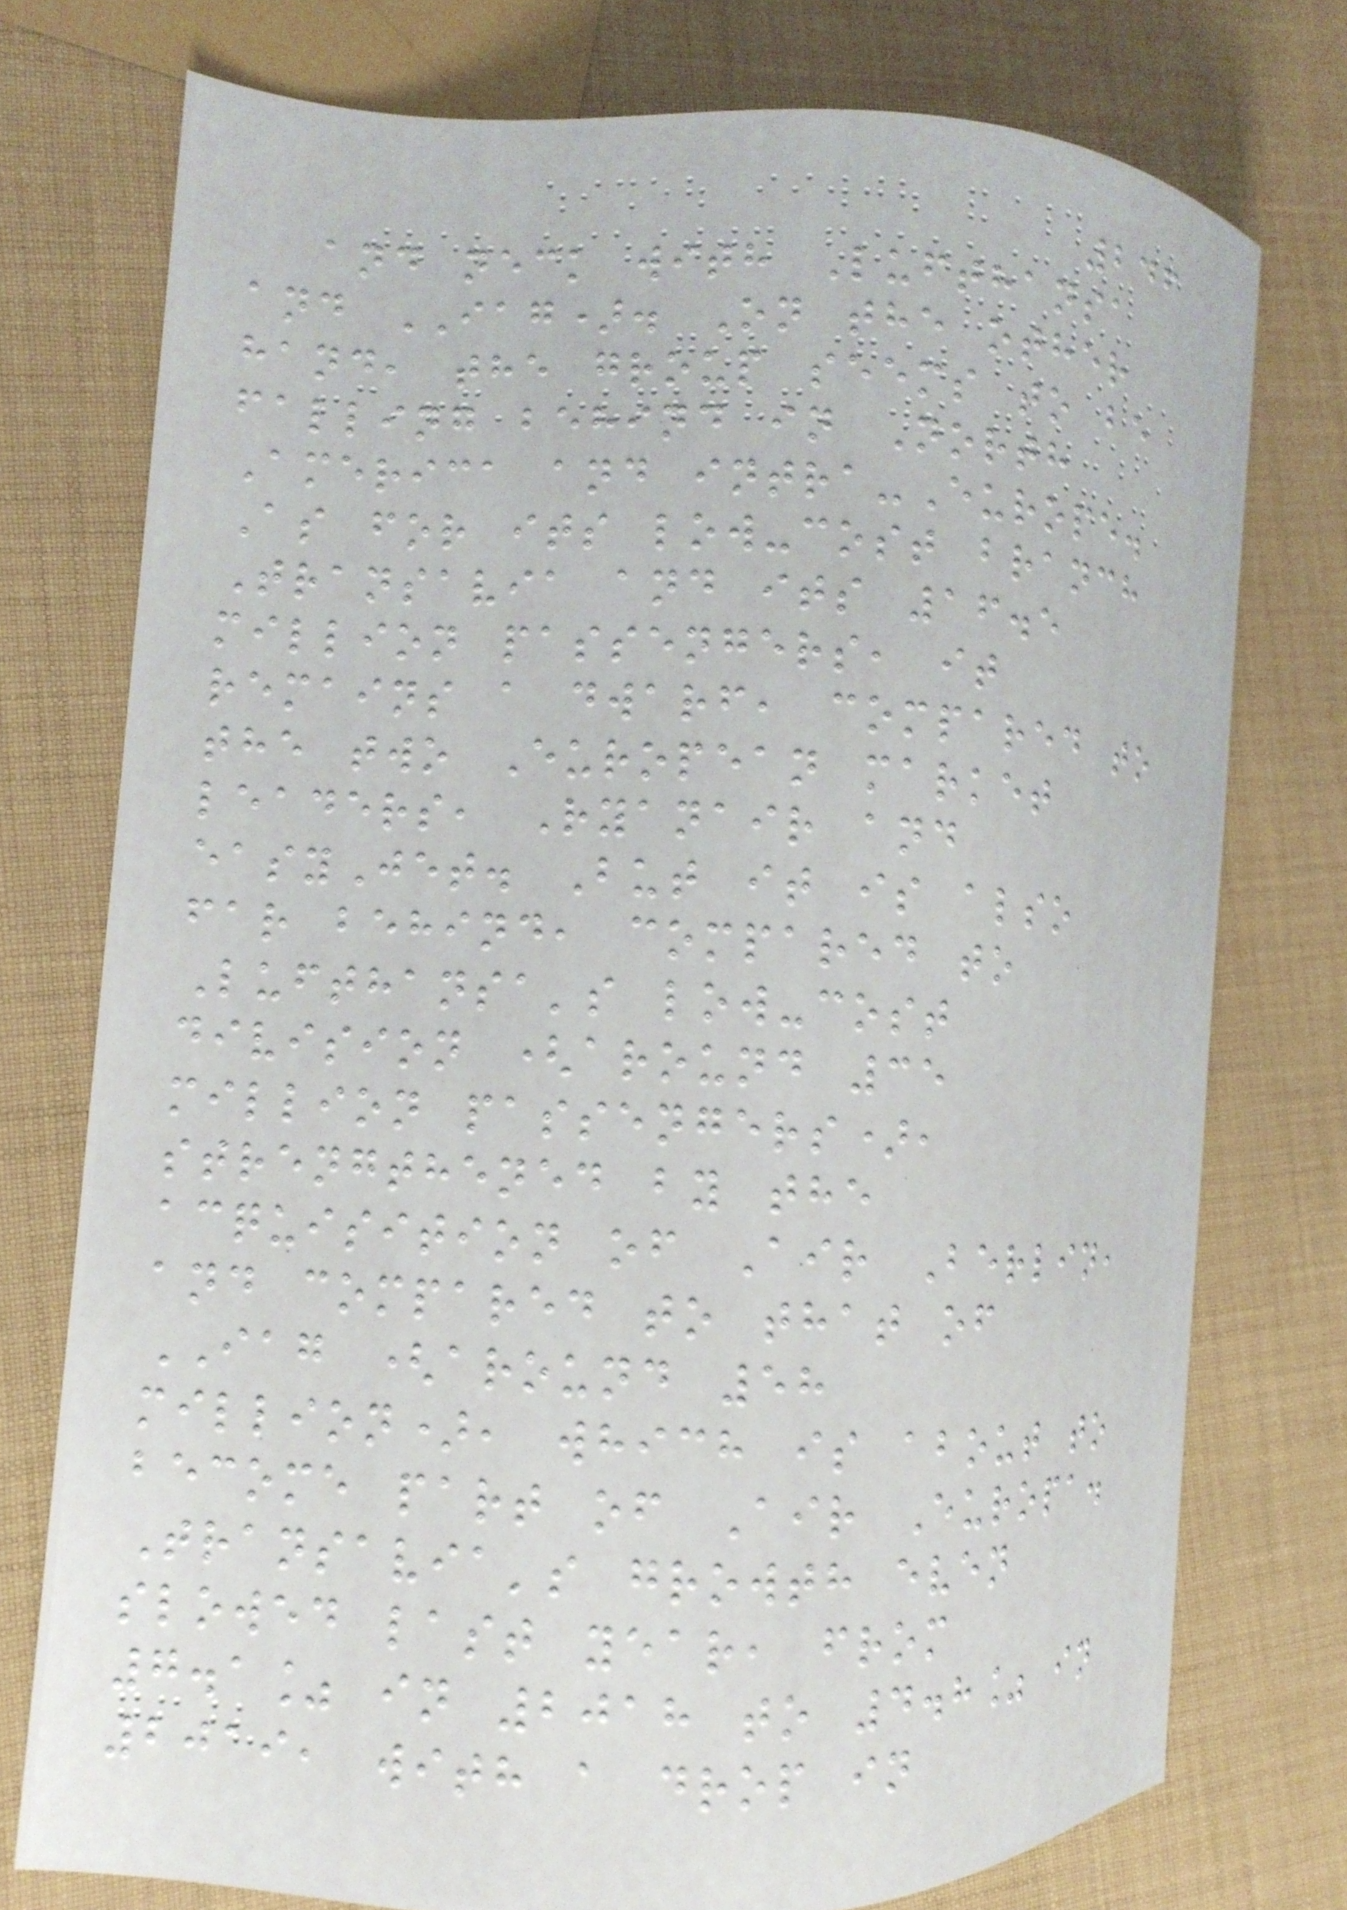246
and neck with Lufthansa
and IAG). On the other
hand, the group seems to be
falling behind in North
America and intra-Europe.
As for its low-cost branch
Transavia and its 16.5
million passengers, it
remains a dwarf, compared to
the two European market
leaders, Ryanair and
easyJet. But it is also
far behind, compared to
Lufthansa's low-cost
division (around 35
million passengers),
strengthened by the
acquisition of Air Berlin,
and compared to that of
IAG (around 58
million), which is about to
become part of Air Europa.
Transavia's growth even
slowed last year, from
7.1% in 2018 to 4.8% in
2019, with a drop in
